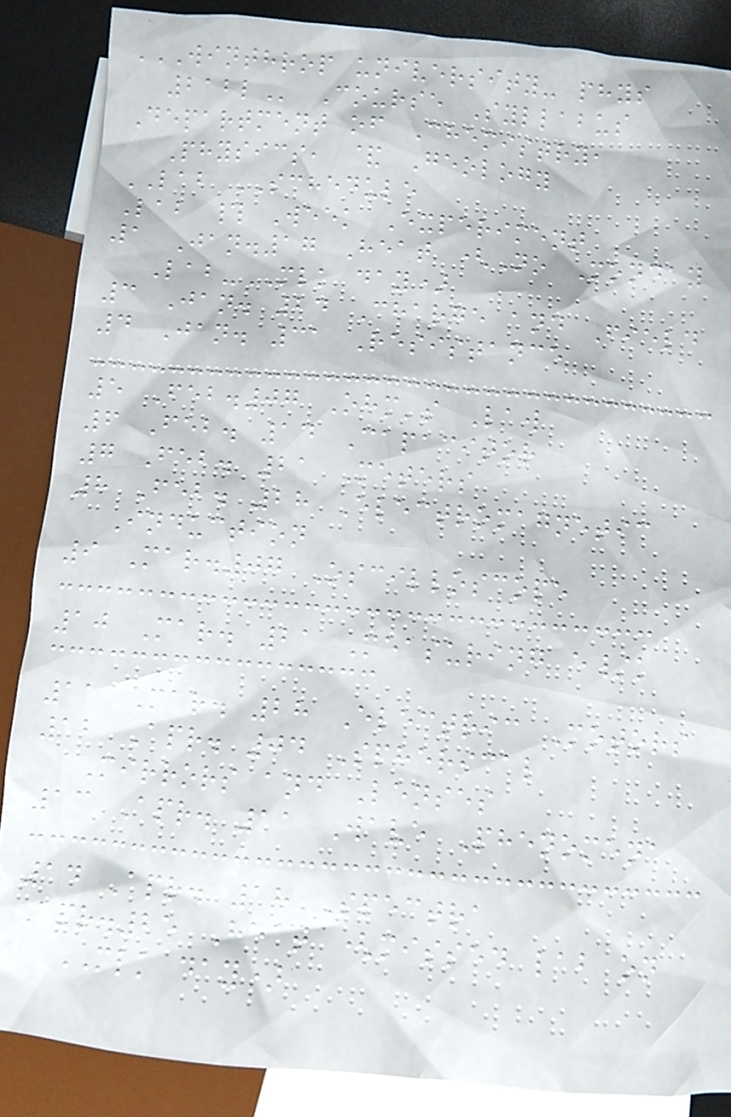WINTHROP UNIVERSITY- PHYS
212L Course Syllabus
Department of Chemistry,
Physics, & Geology
LAB SCHEDULE
Lab # Week Experiment
1 Jan.17 Heat (No Monday
Lab-MLK day)
3 Jan. 24 Charge and Field
4 Jan. 31 Resistance
5 Feb.07 Ohm's Law
6 Feb. 14 Capacitor
7 Feb. 21 Meters
8 Feb. 28 Electromagnetic
Induction
9 Mar.07 Oscilloscope
10 Mar. 21 Measuring e/k
11 Mar. 28 Electric Motors
12 Apr. 04 Spherical
Mirrors and Lenses
13 Apr. 11 Wave Phenomena
14 Apr. 18 Spectra
Apr.25 Heat (missed lab on
MLK day)
